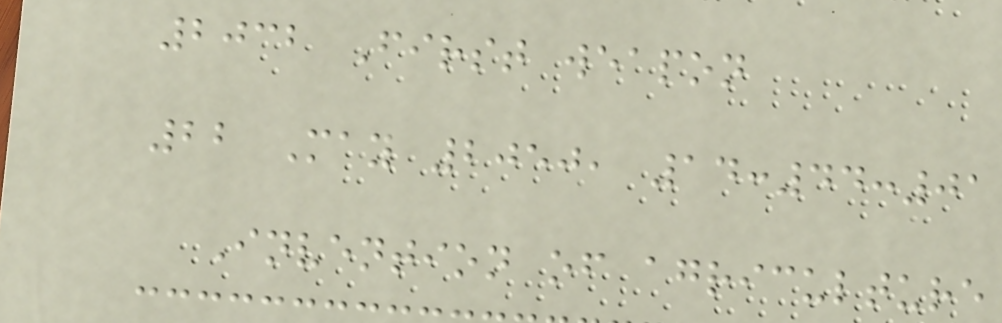2032 First weapon
22 May 2050, 14:44:01
Invention of agriculture
